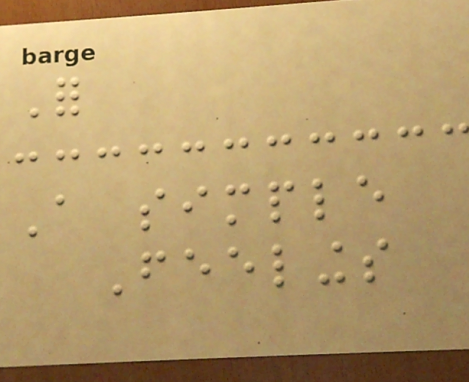For
A simple
Feelings
